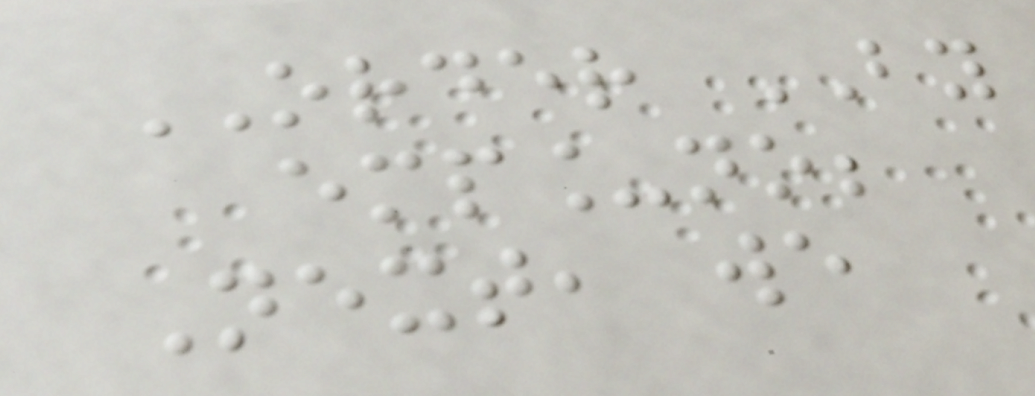ORDER BY
emp_no;
Next, we
